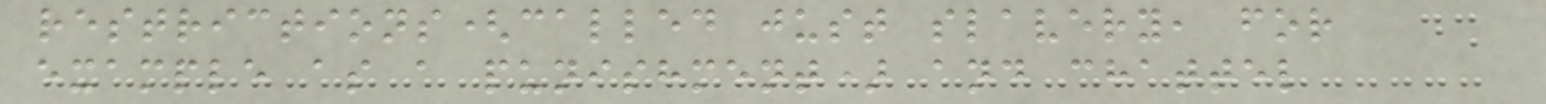restrictions(called just slavery, for
example as a punishment) and chattel
